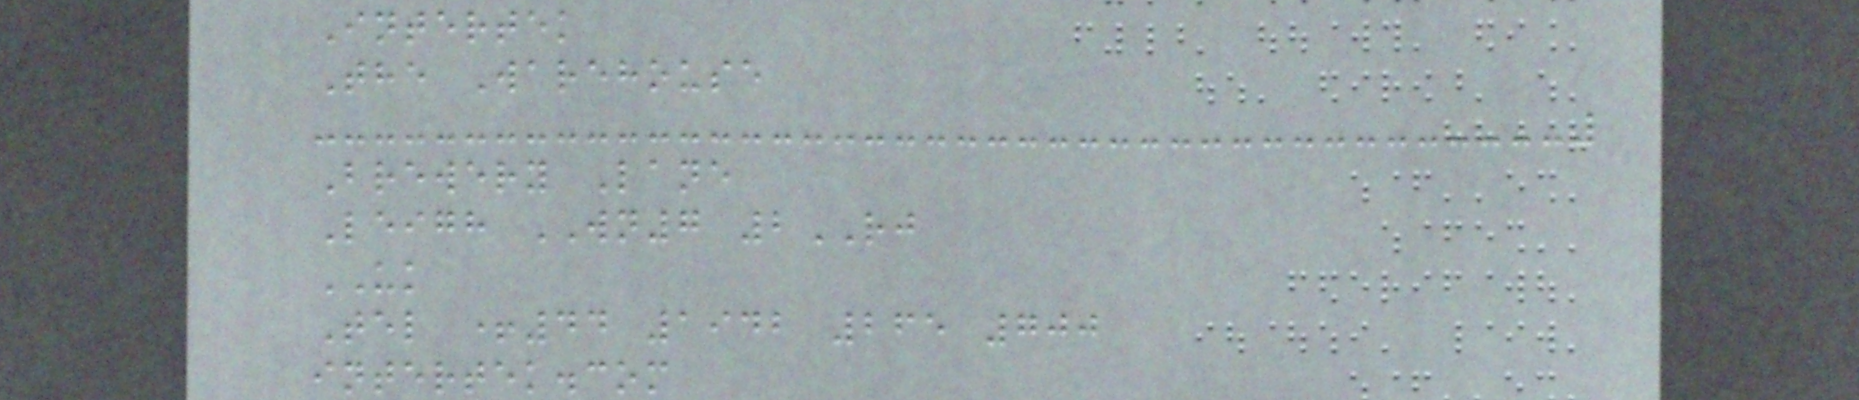Intertek
The Warehouse
Brewery Lane
Leigh WN7 2RJ
UK
Tel +44 1942 265 700
intertek.com
